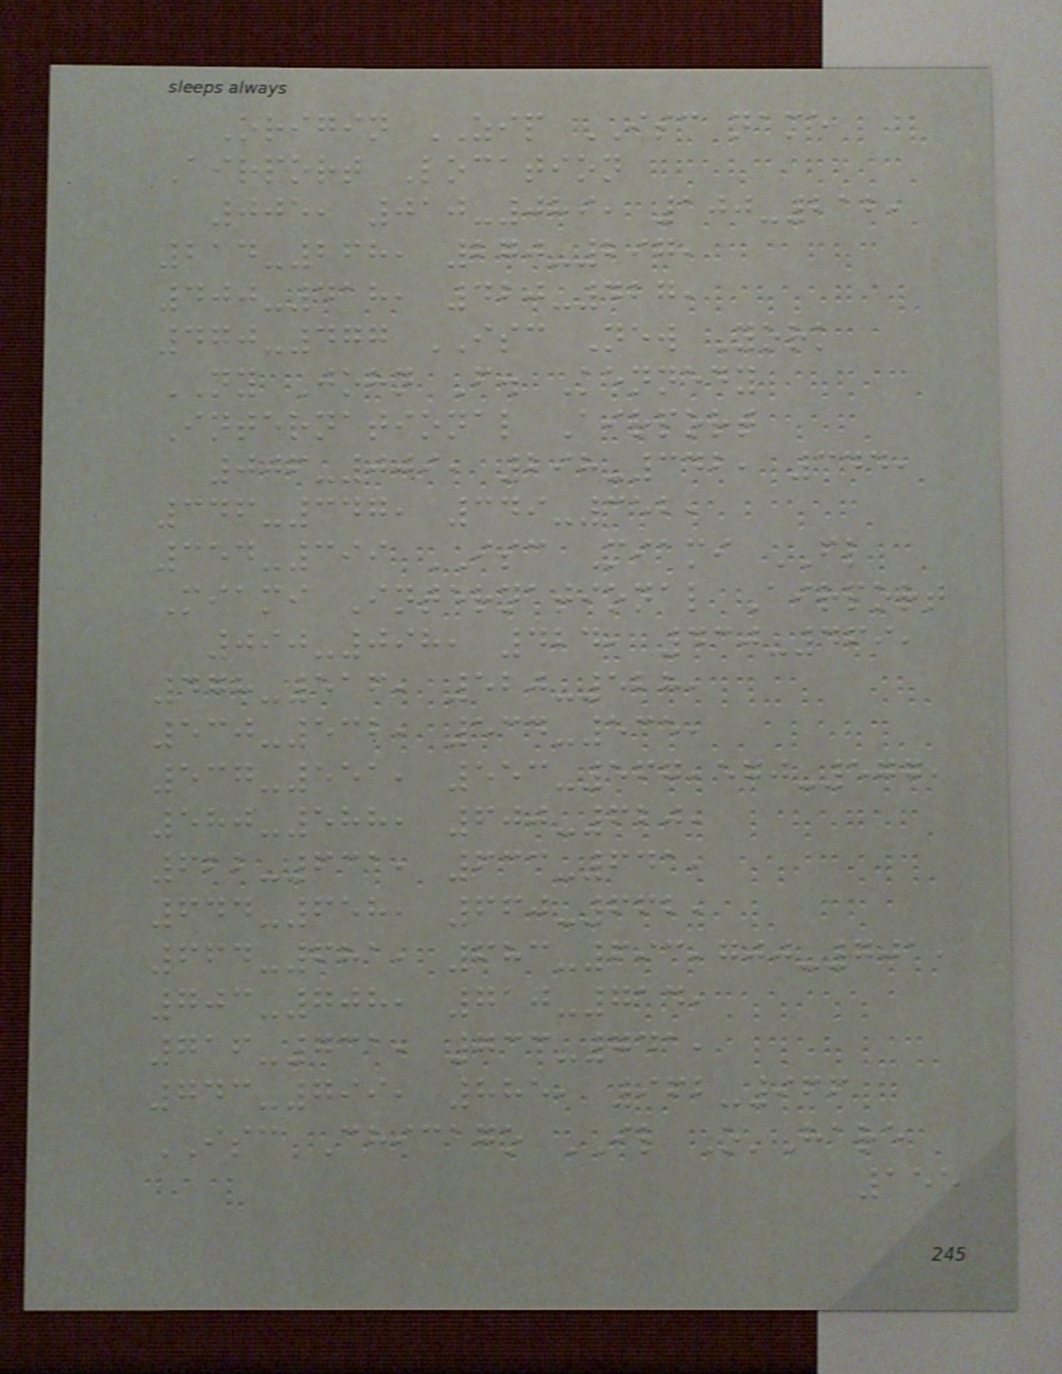Origin ZIP ISC name
Airport Location
005, 010-089, 100-212,
214-268, 270-297,
400-418, 420-427,
470-477 ISC New York
NY John F. Kennedy
International Airport
006-009, 298-342, 344,
346-347, 349-352,
354-399 ISC Miami FL
Miami International Airport
090-098, 424, 430-469,
478-516, 520-528,
530-532, 534-535,
537-551, 553-567,570-577,
580-588, 600-620,
622-631, 633-641,
644-658, 660-662,
664-681, 683-693,700-701,
703-708, 710-714,
716-731, 733-741,
743-799, 885, 962-966
ISC Chicago IL O'Hare
155
